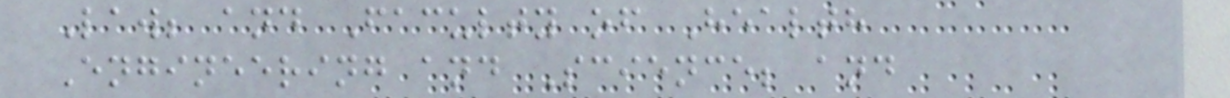Law; and Faculty of Health
Engineering and Science; and
